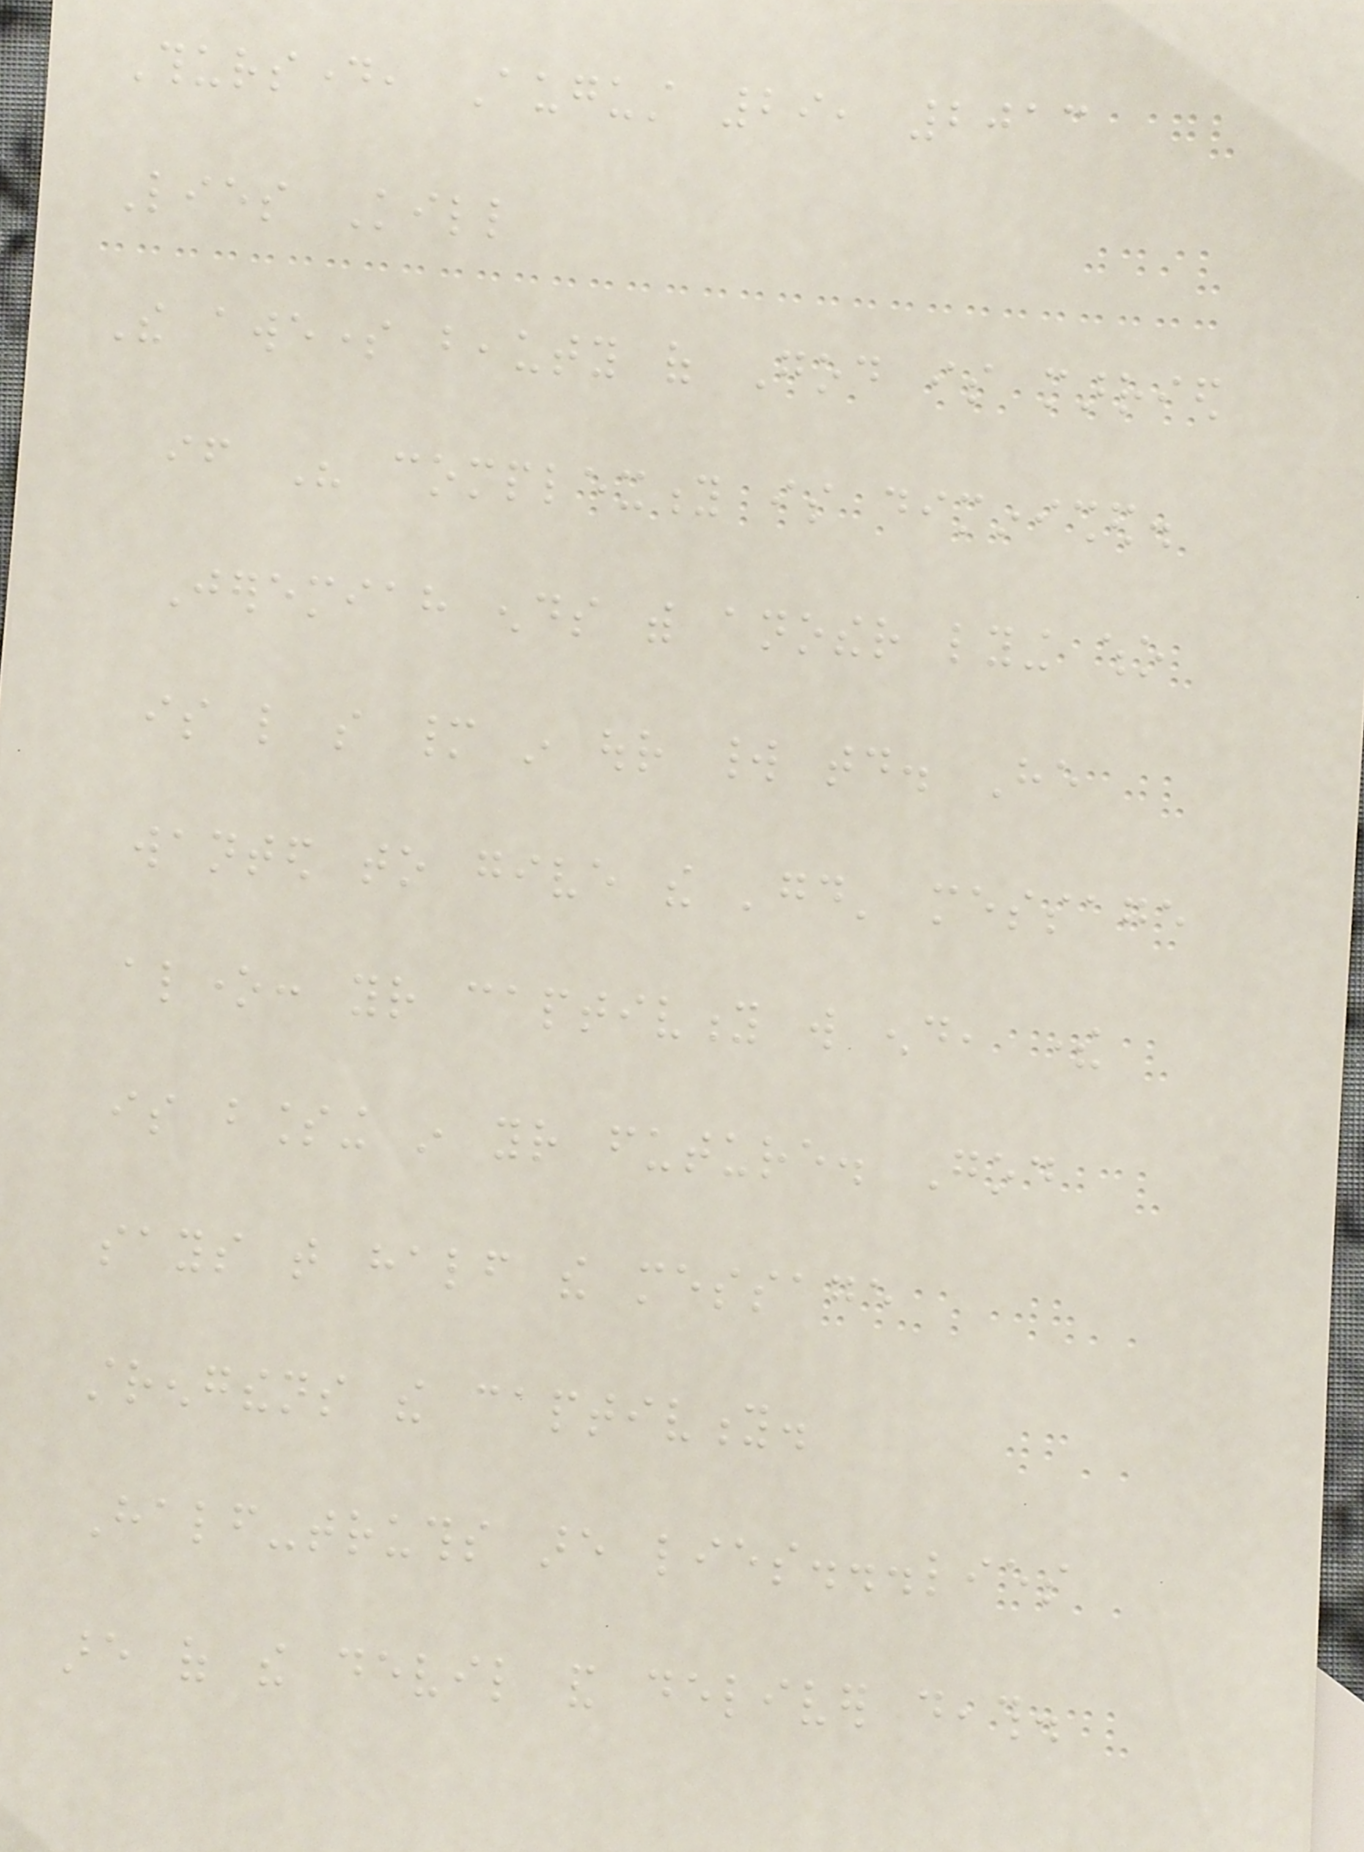Thursday, August 29, 2013
Lies Kill
The awesome beauty of God is married
if His complexity is diminished.
Jeremiah ends with another lying who
is like so many in our world today. He
wanted to give the 'good' message
alone: your captivity will end, there
is blessing in your future. God
says that half the message
strengthens the captivity.
Half-truths are lies...lies
are of the devil and deliver death.
